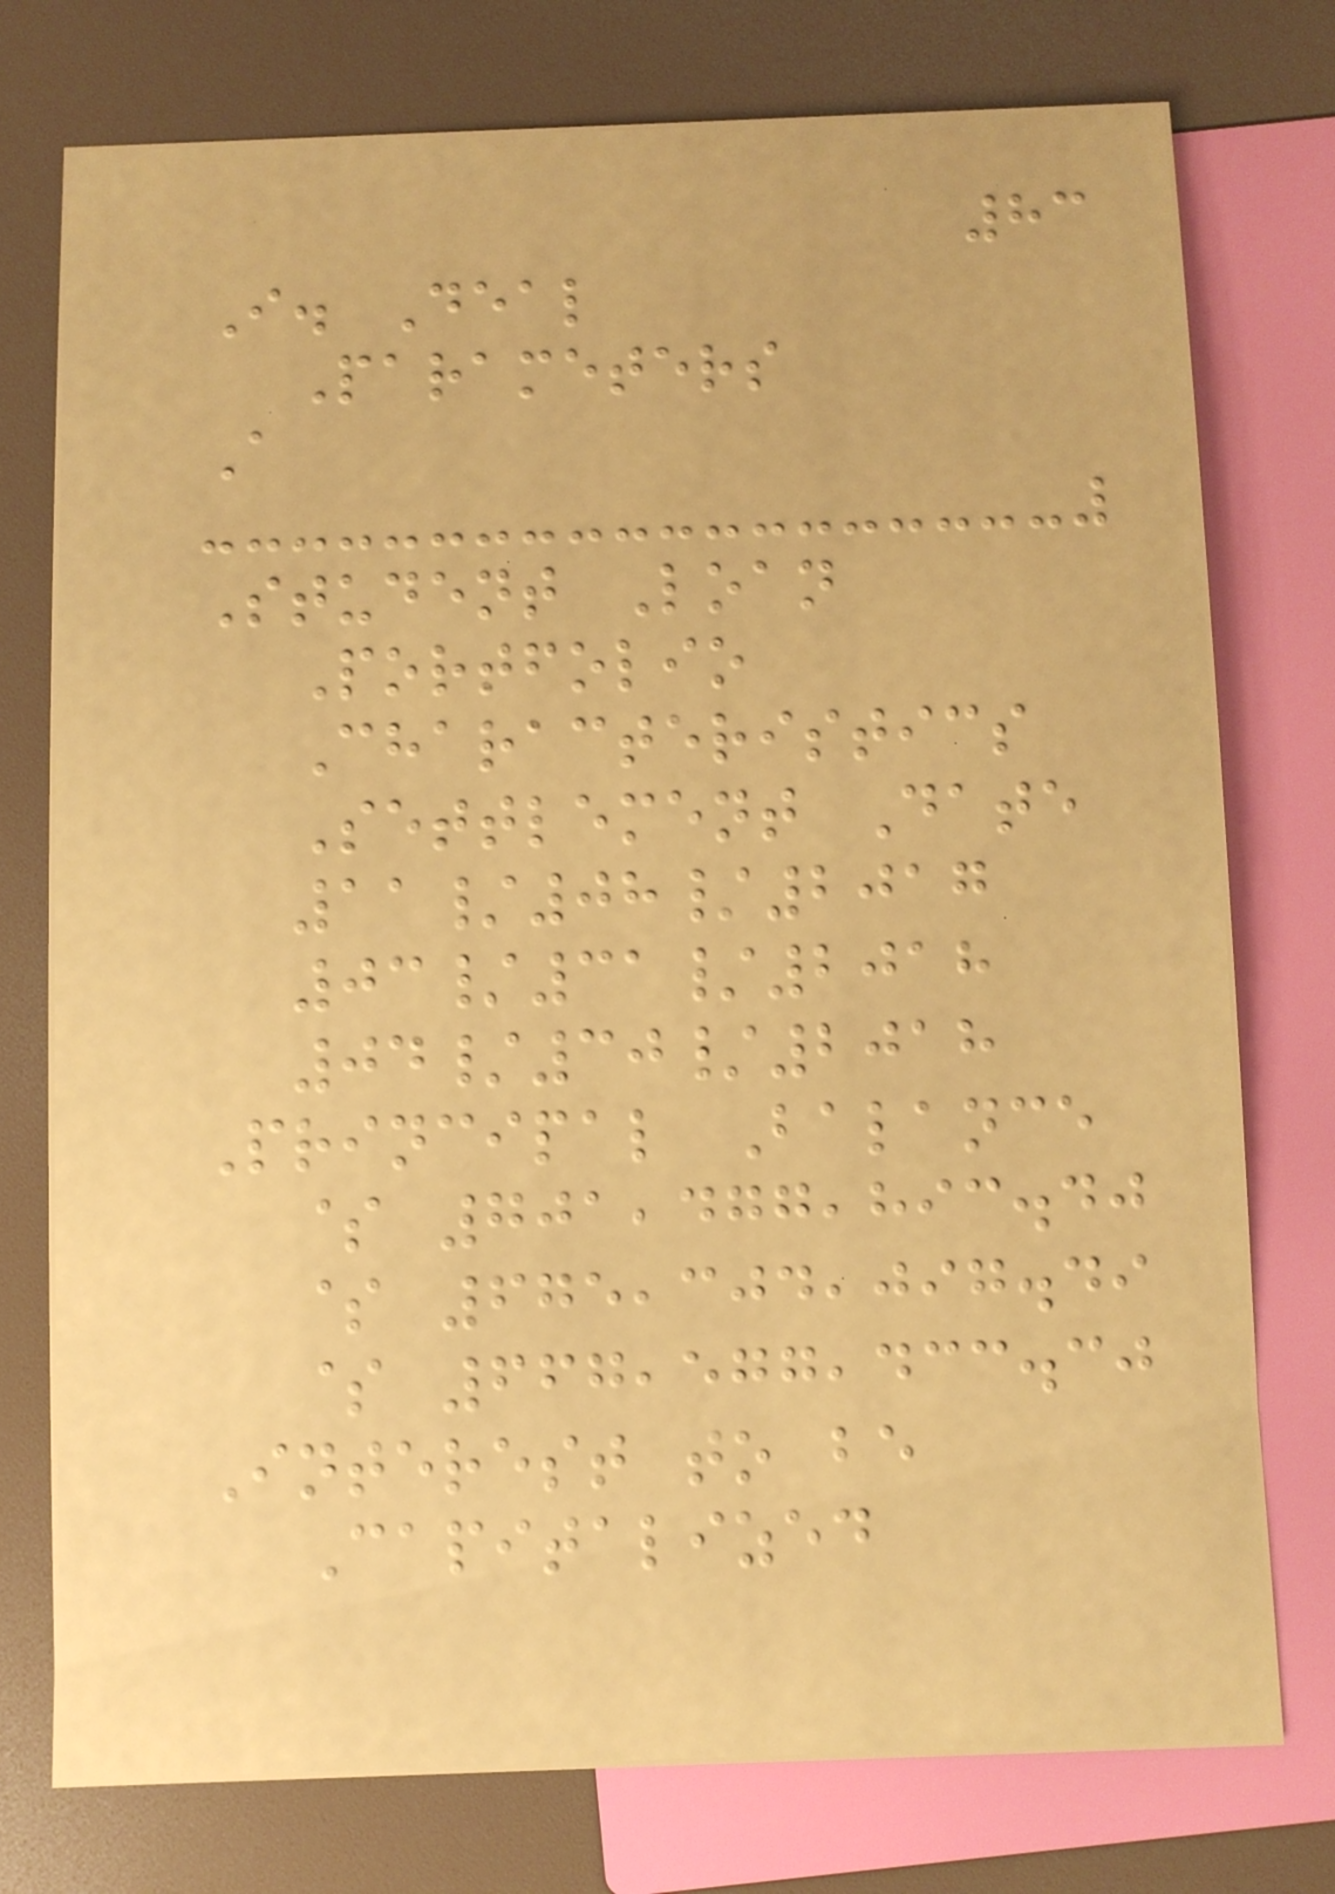83
I. Deal
Parameters
A
Student Loan
Portfolio
Characteristics
Settlement Date
11/08/2017
03/31/2018
04/30/2018
Principal Balance
$ 701,477,893.40
$ 675,304,097.49
$ 667,577,433.30
Interest to be
Capitalized
